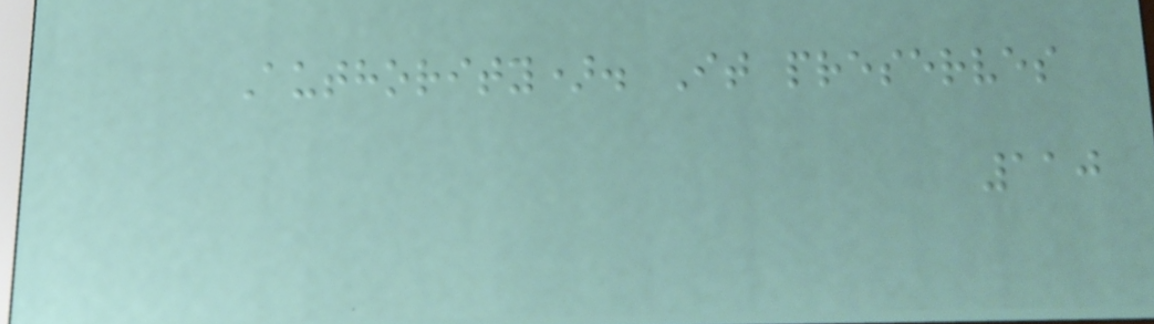Authority). It preserves
110
